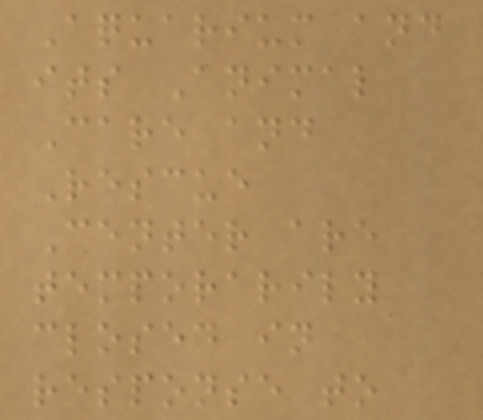Aquarium and
its Animal
Care and
Rescue
Center are
temporarily
closed in
response to
